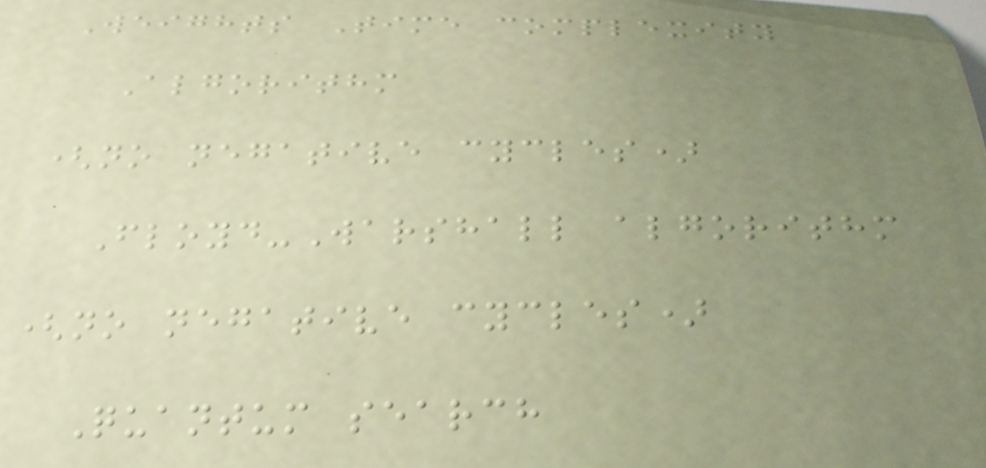Weights Time complexity
Algorithm
(no negative cycles)
Floyd-Warshall algorithm
(no negative cycles)
Quantum search
